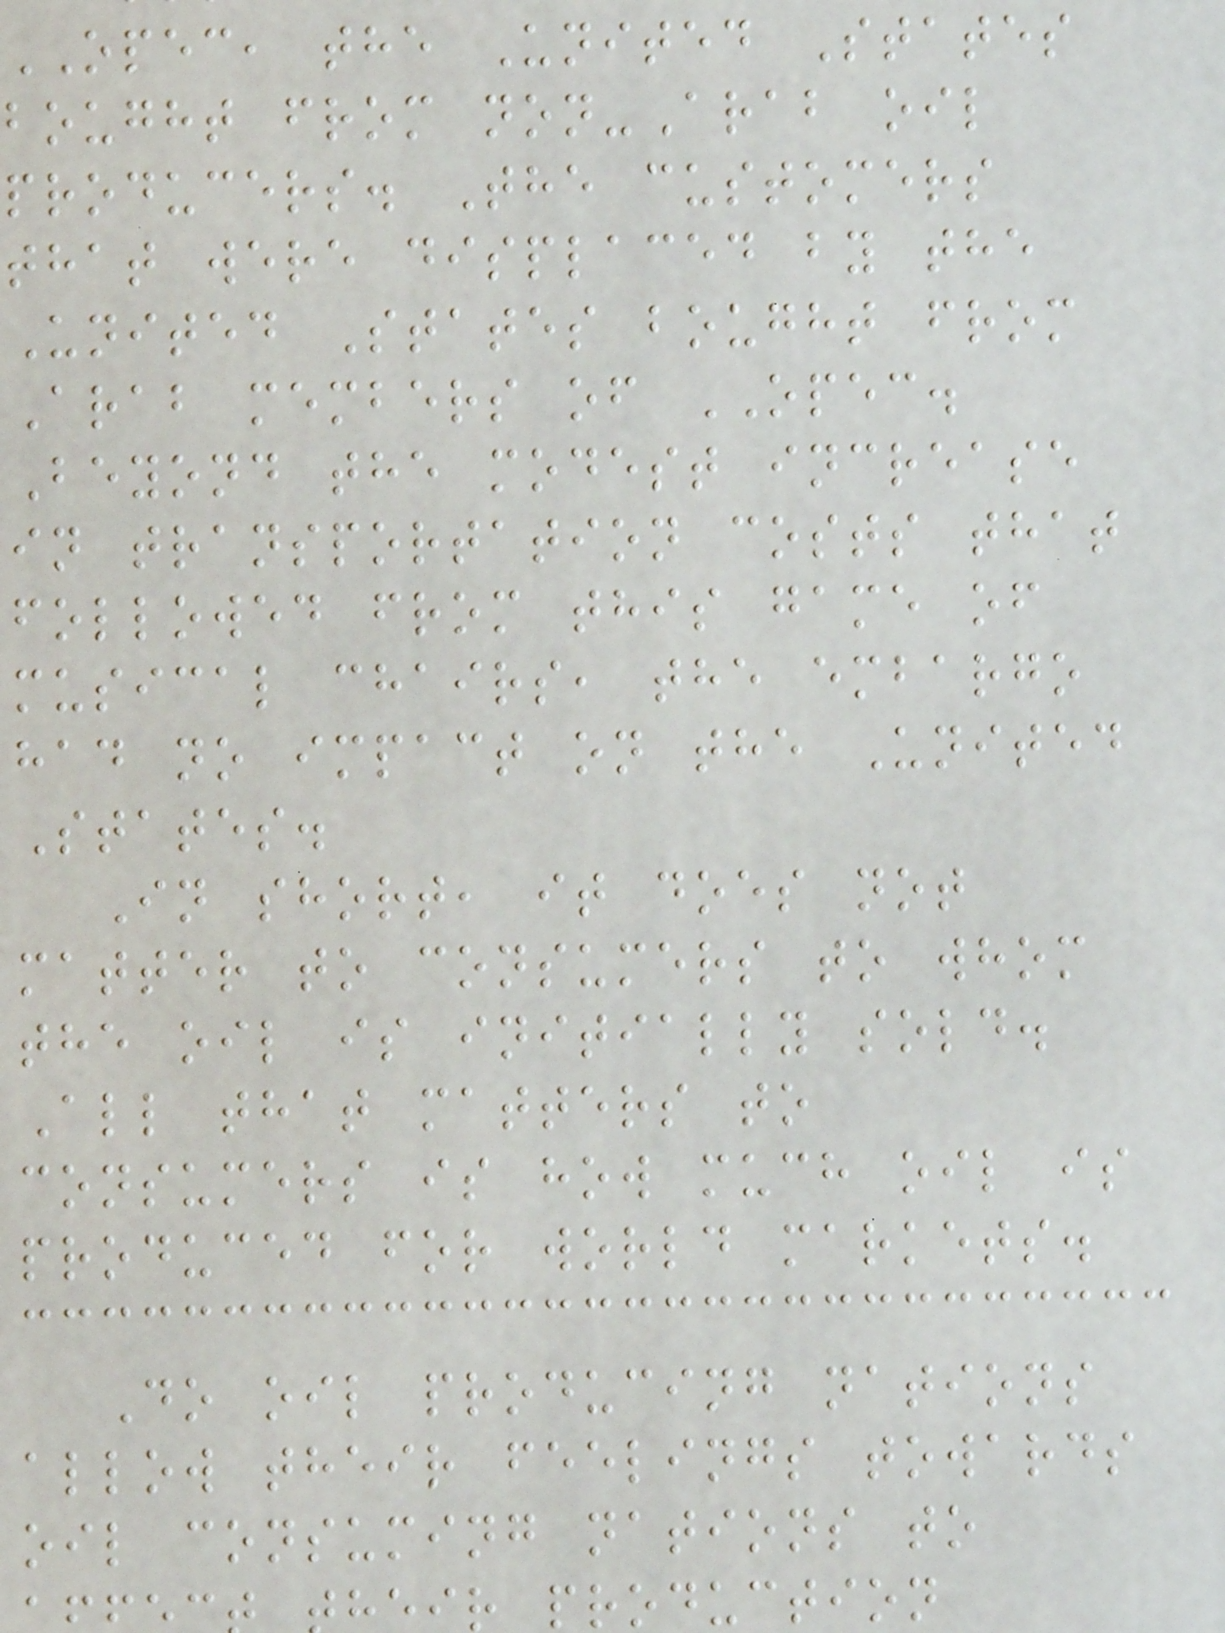OPEC, the United States
bought from non-Arab oil
producers. The customers
that were displaced by the
United States bought from
Arab members of OPEC.
Beyond the modest increase
in transportation costs that
followed from this game of
musical chairs, the embargo
had no impact on the United
States.
In short, it does not
matter to consumers to whom
the oil is initially sold.
All that matters to
consumers is how much oil is
produced for world markets.
Do oil producing nations
allow their feelings towards
oil consuming nations to
r production
